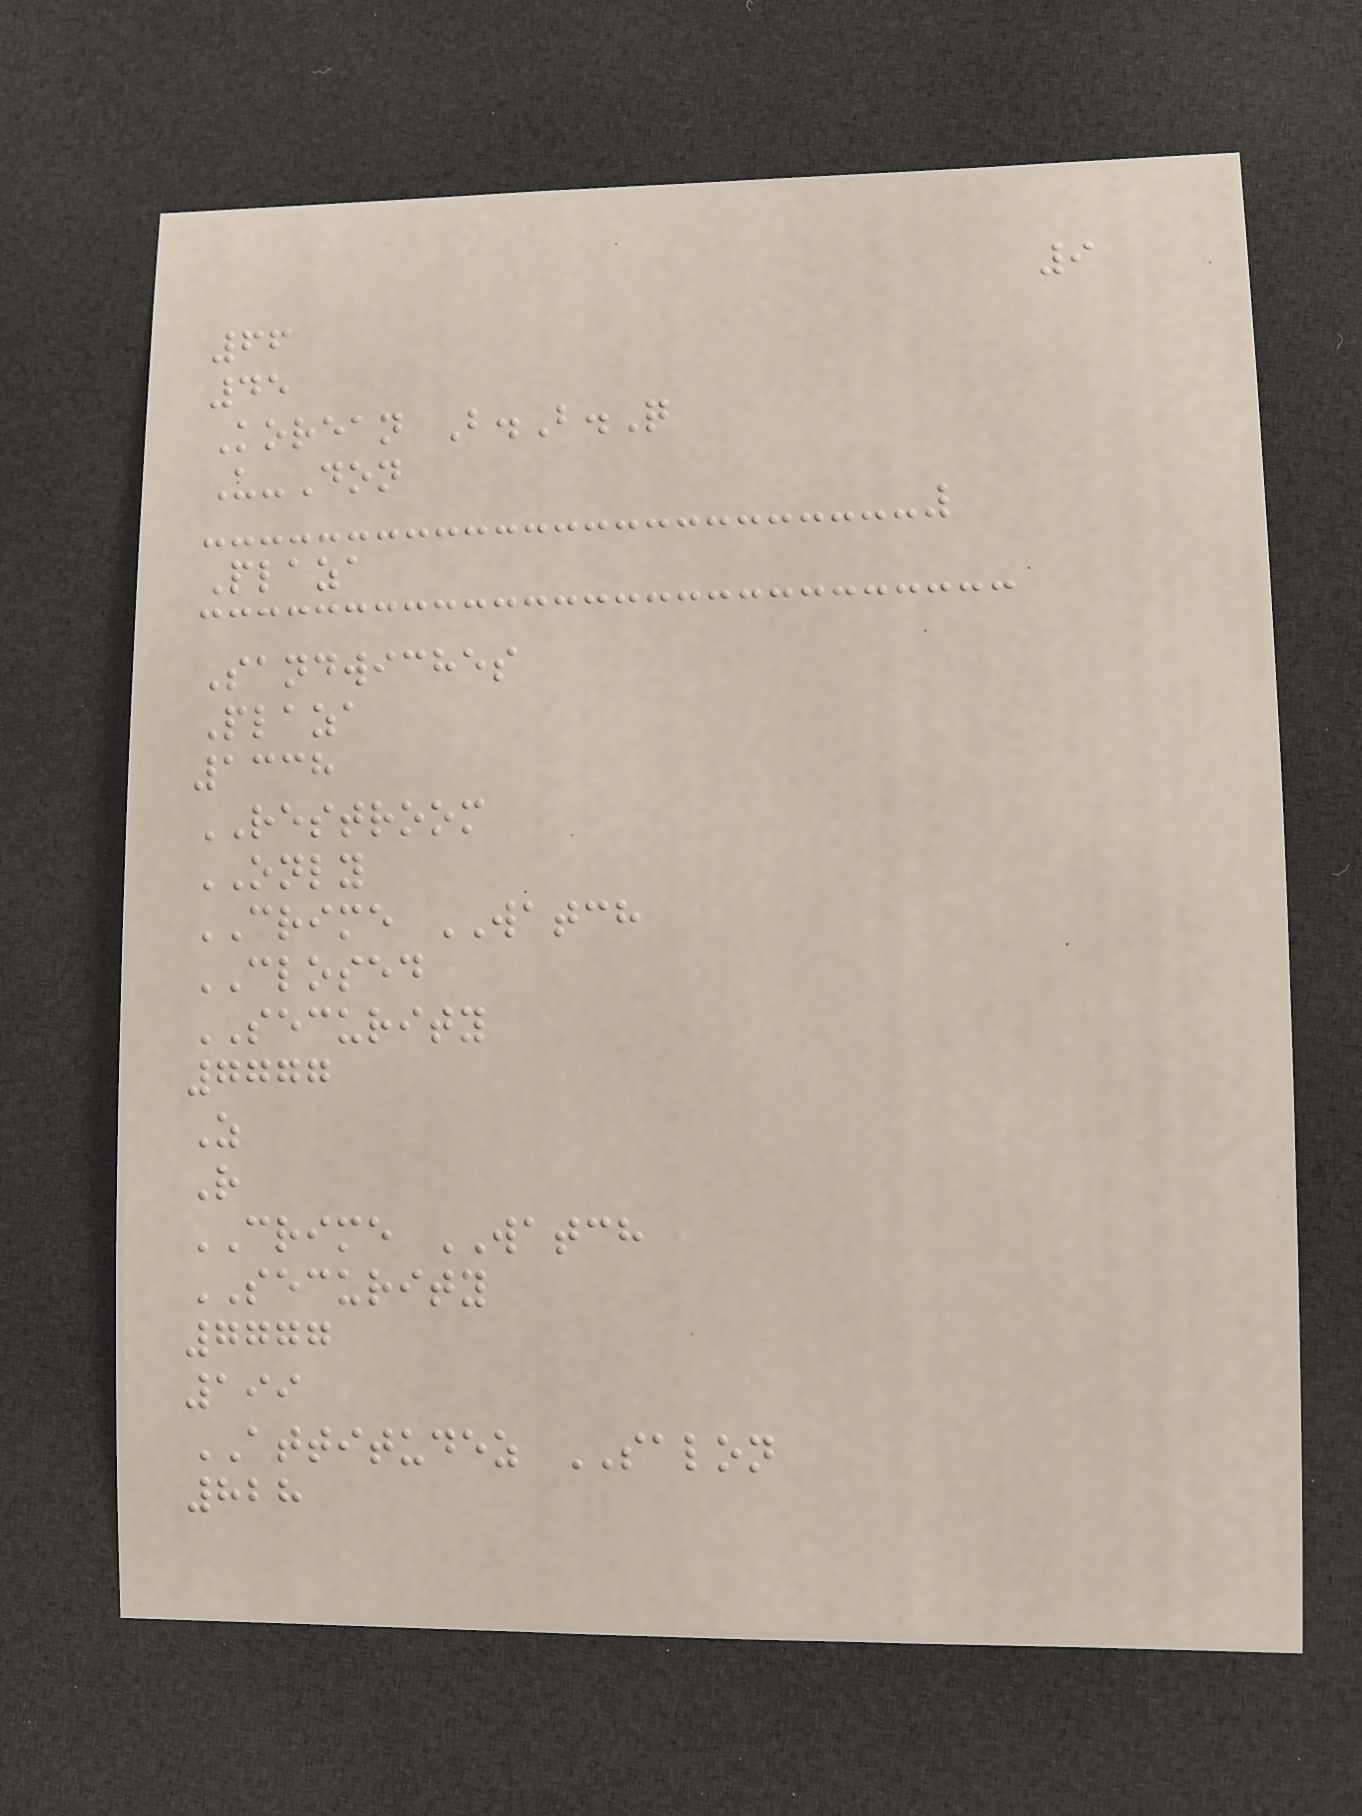9
66
45
Korean B.B.Q
U-Don
Plaza
Sandwiches
Plaza
1338
RESTROOM
ONLY
CRIME WATCH
CLOSED
SECURITY
7777
Z
R
CRIME WATCH
SECURITY
7777
199
ATTITUDEZ SALON
828
